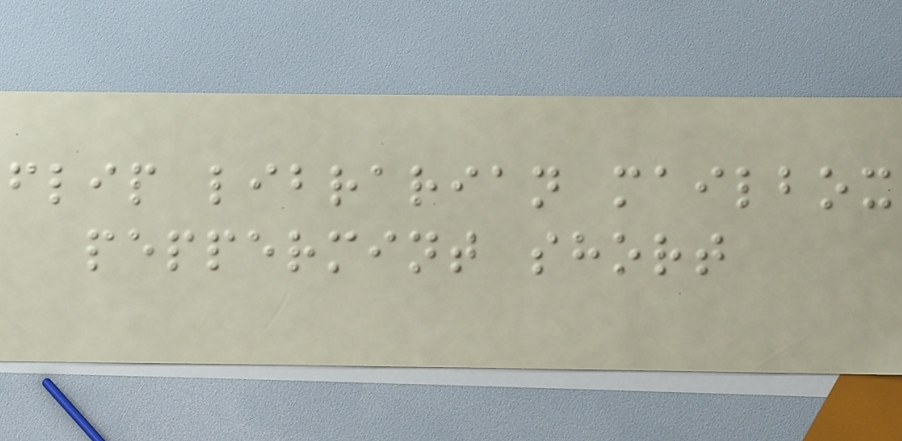flip librarian mailbox
peppermint short
